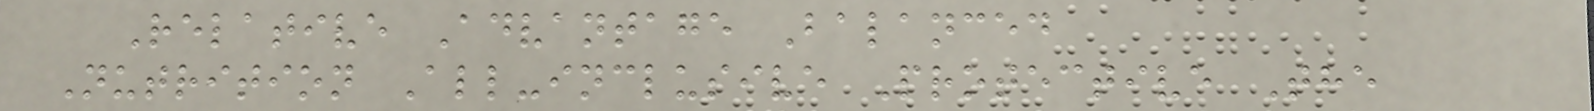Relative Advantage Balanced
Nutrition All-inclusive Protective The
